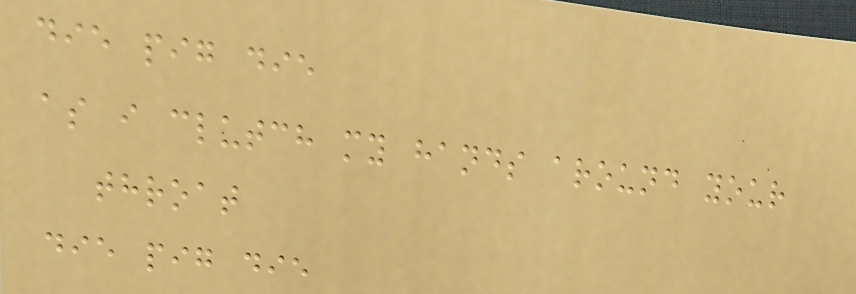die pig die
as i clutch my hands around your
throat
die pig die
